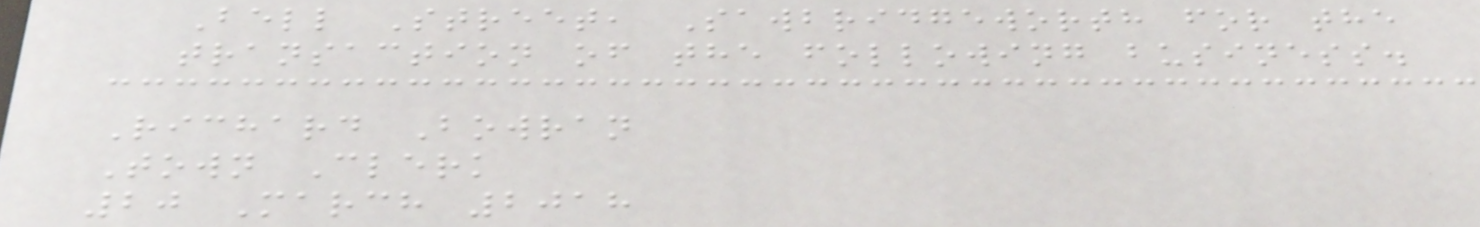Bell Street, Sawbridgeworth for the
transaction of the following business.
Richard Bowran
Town Clerk
20 March 2018
